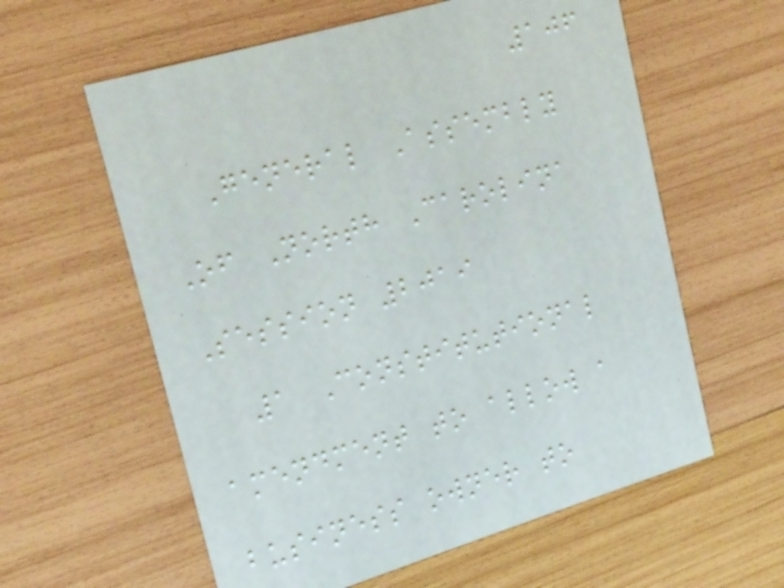106
General Assembly
Of North Carolina
Session 2019
1 Constitutional
amendment to allow a
business owner to
